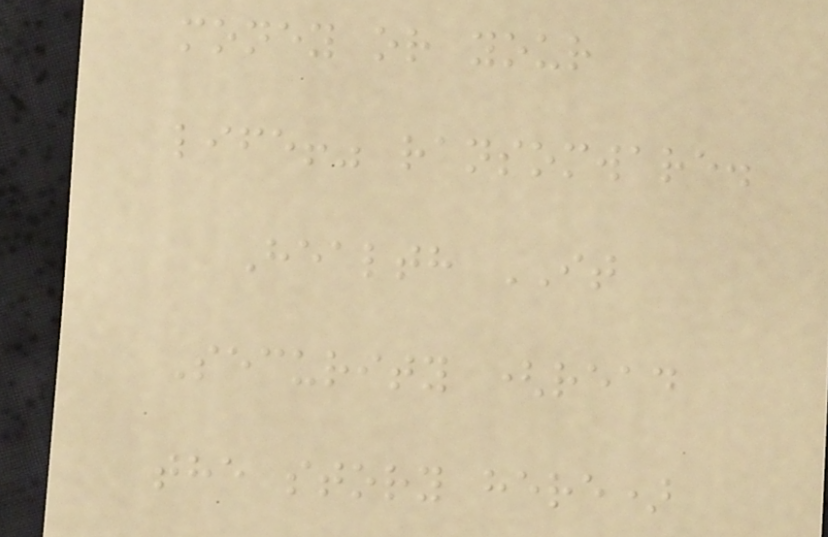money or your
life!" ransomware.
Health IT
Security (read
the story here)
